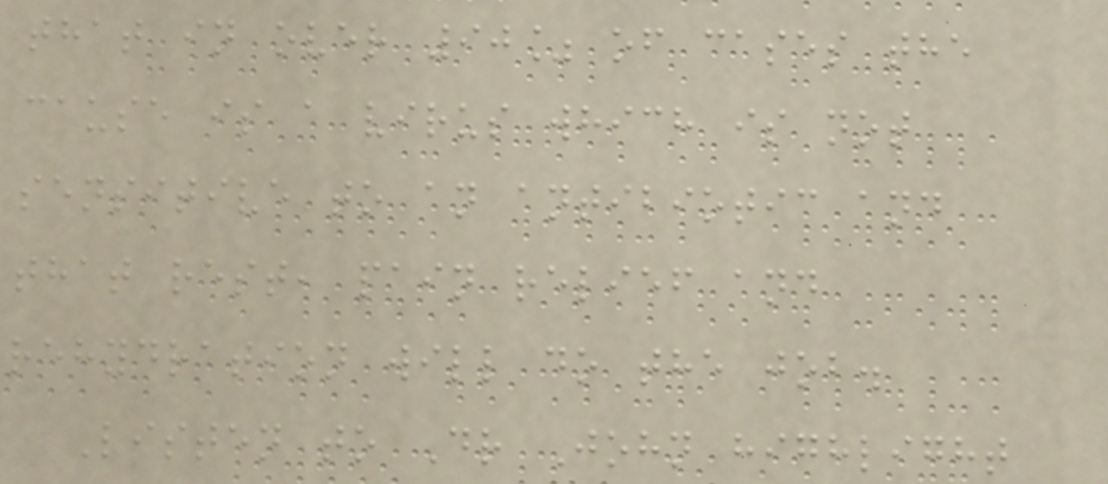that in over 90% of cases the
cause is a virus which is not
sensitive to an antibiotic and
that rest, pain relief and
rehydration will do the job.
Listen to Dr John highlight
